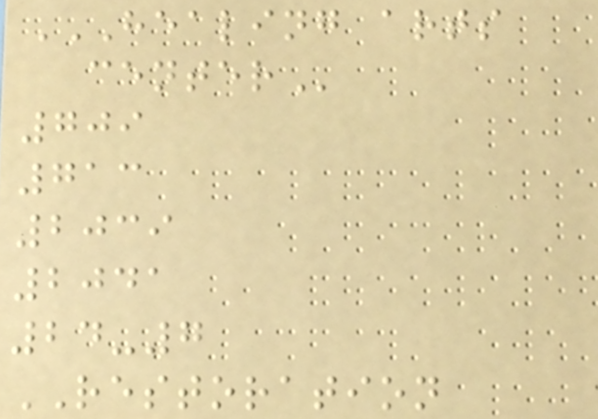HEALING ARTS
CENTER
709
713
2039
2041
24-7
RESTORATION
